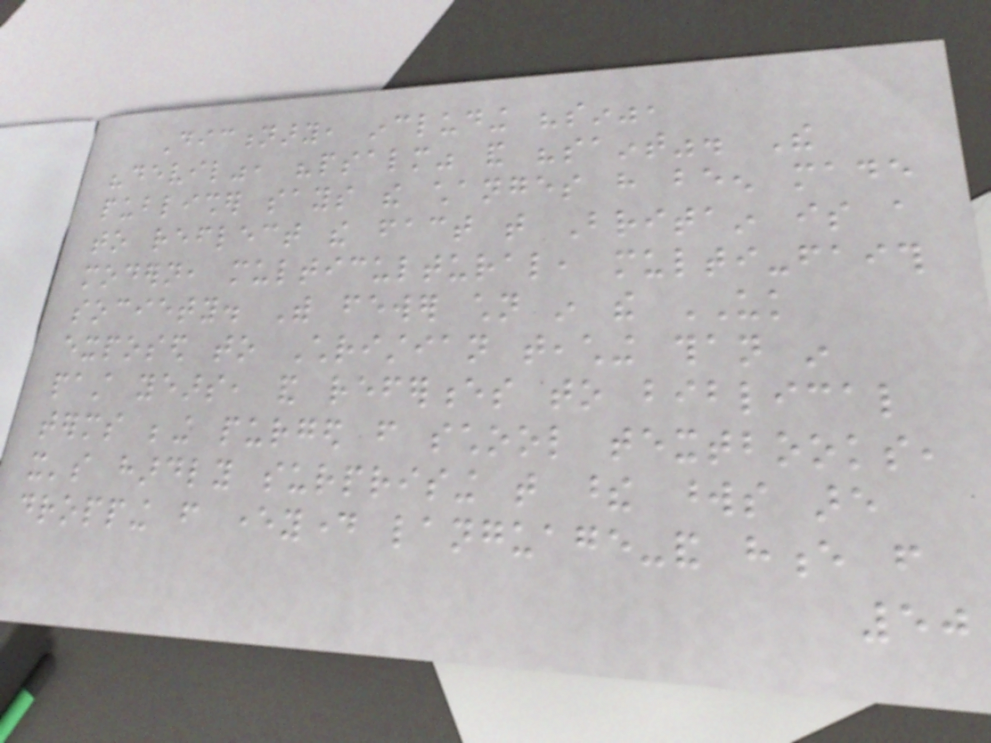Dictionary, including "sin",
"devil", "psalm" and "saint". The
publisher says the changes have been made
to reflect the fact that Britain is a
modern, multicultural, multi-faith
society. With fewer children in the UK
exposed to Christian teaching than in
past years, and references to biblical
terms being purged from school textbooks,
it's hardly surprising that these words are
dropping from everyday language-and hence from
50
